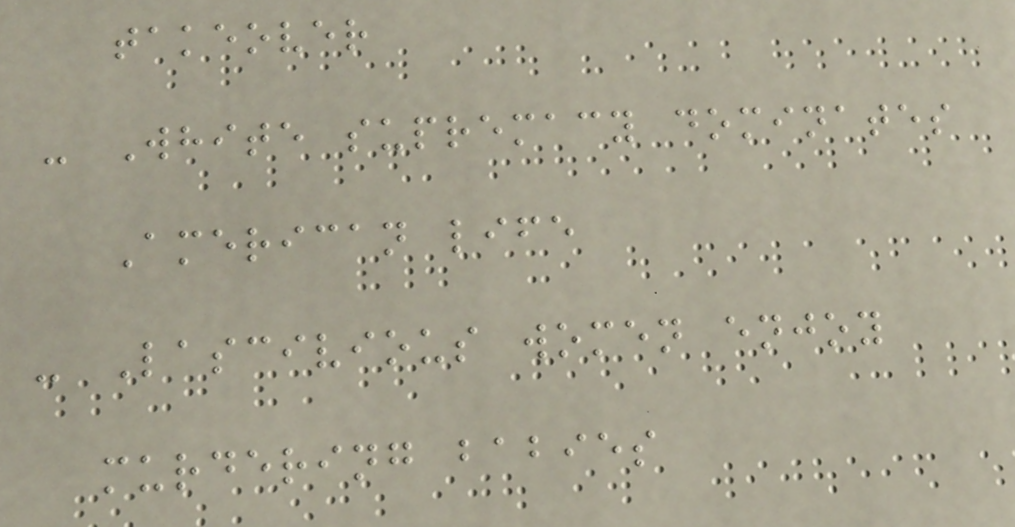takeover
- White supremacy dominates
American life
- Lascivious women enjoy
murdering babies
